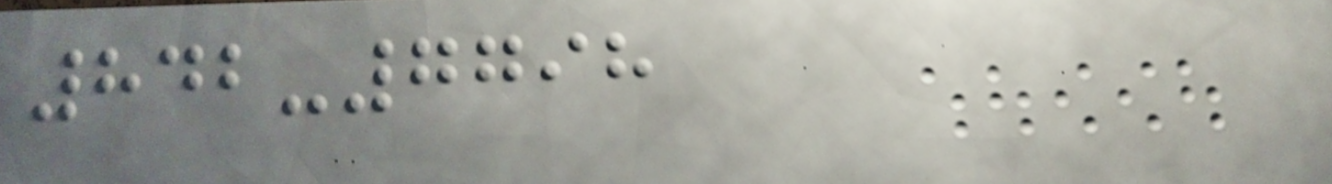842-7798
